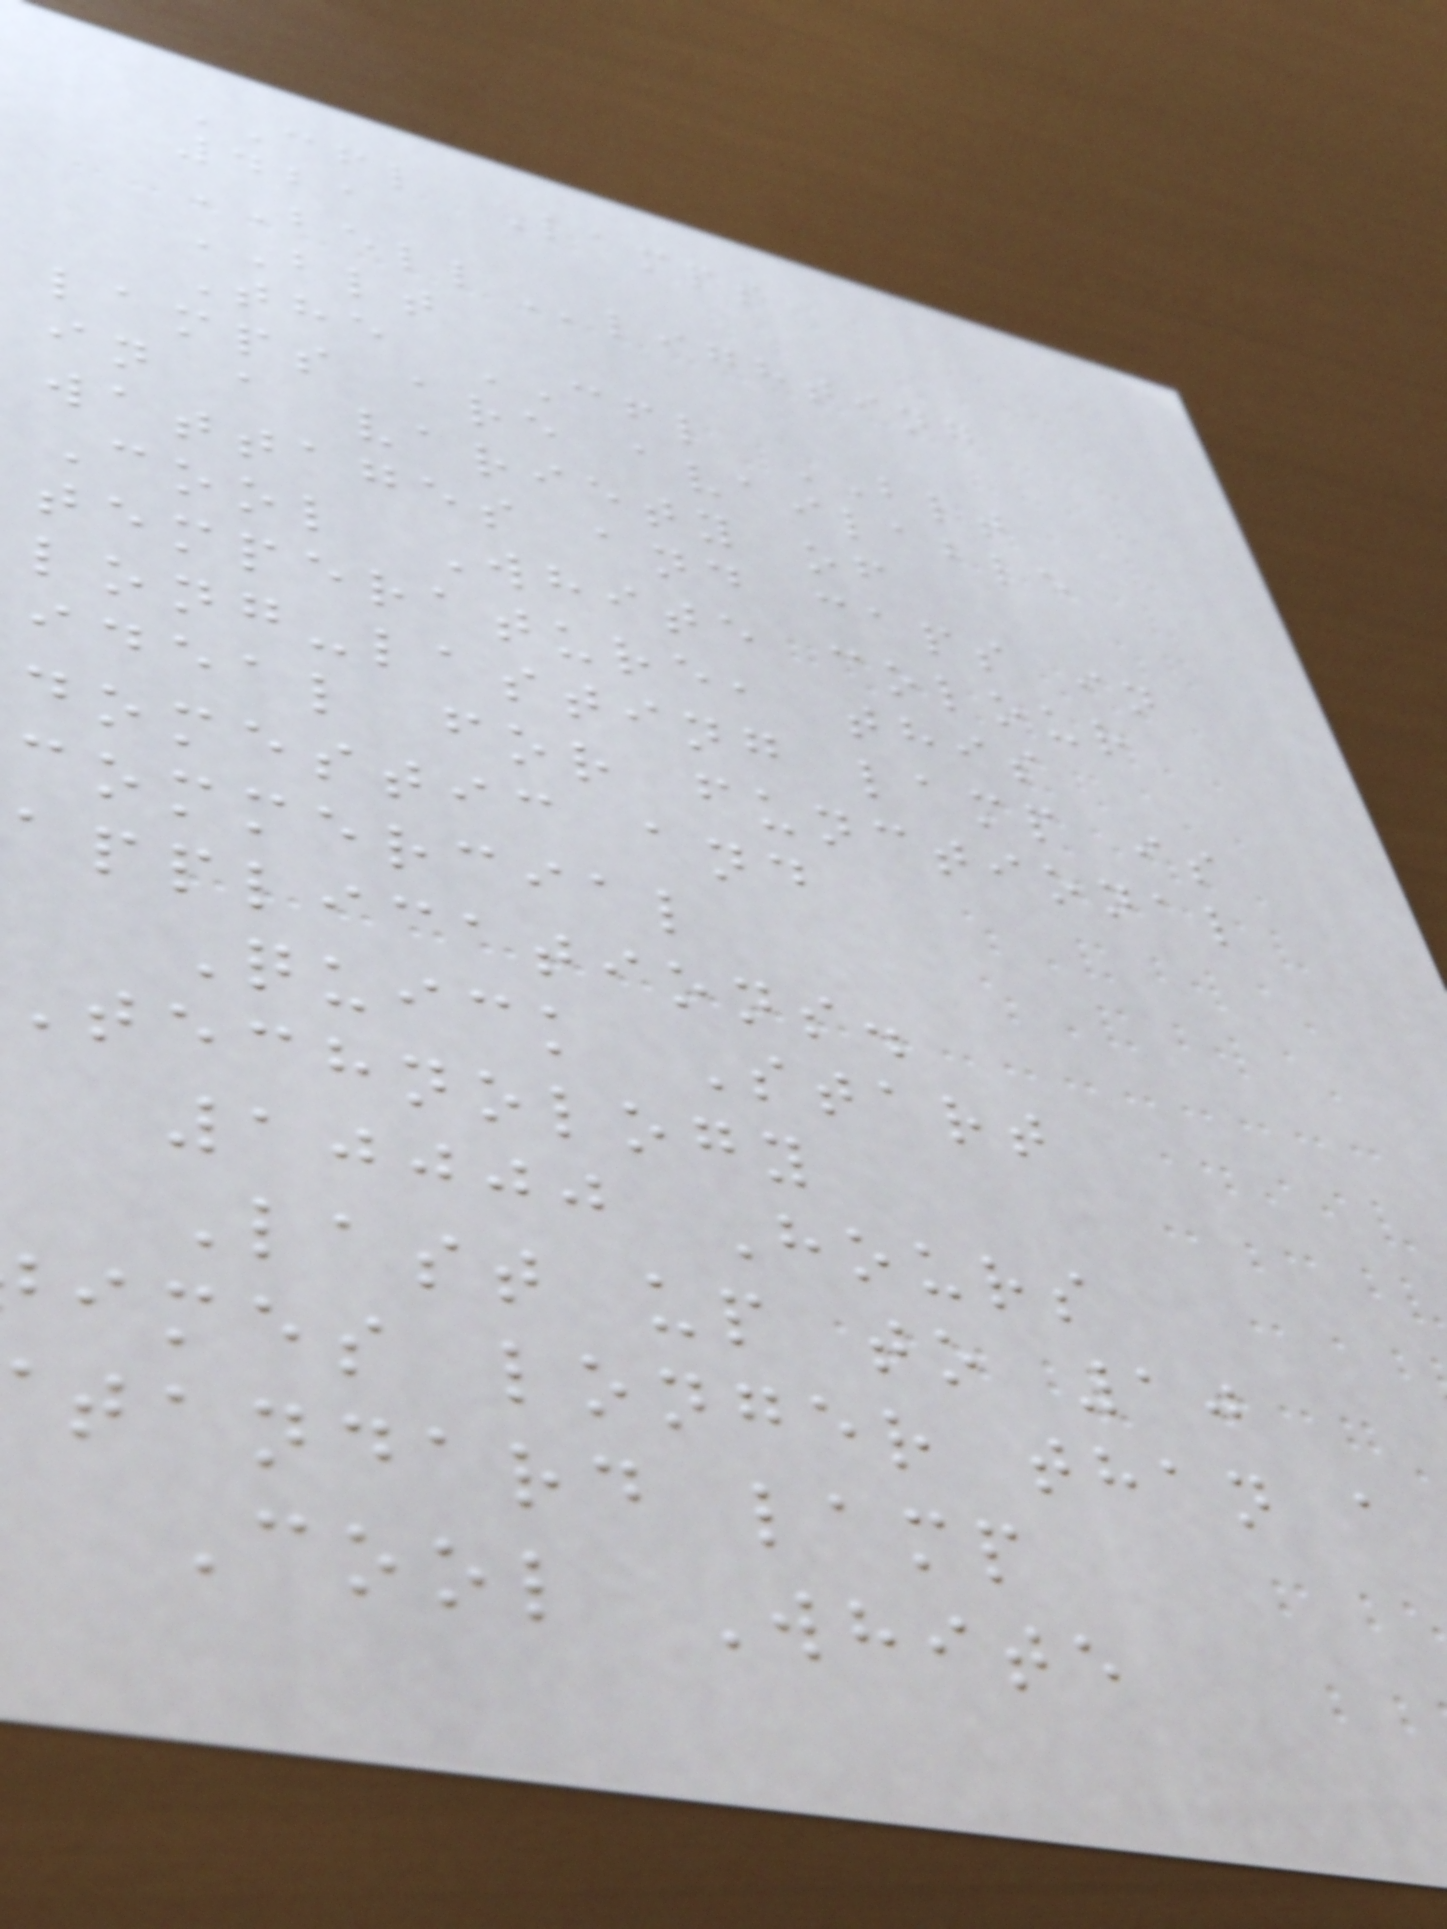CFL Lamps
421
BELLlighting
BLT
The CFL BLT
lamps are available
in a variety of
wattages and caps in
Cool White colour
temperature, this
long-lasting lamp is
ideal for functional
domestic and
commercial
applications.
Quick Start
Technology
10000 Hours
Last up to 10
imes longer than a
tandard lamp
Cool White
